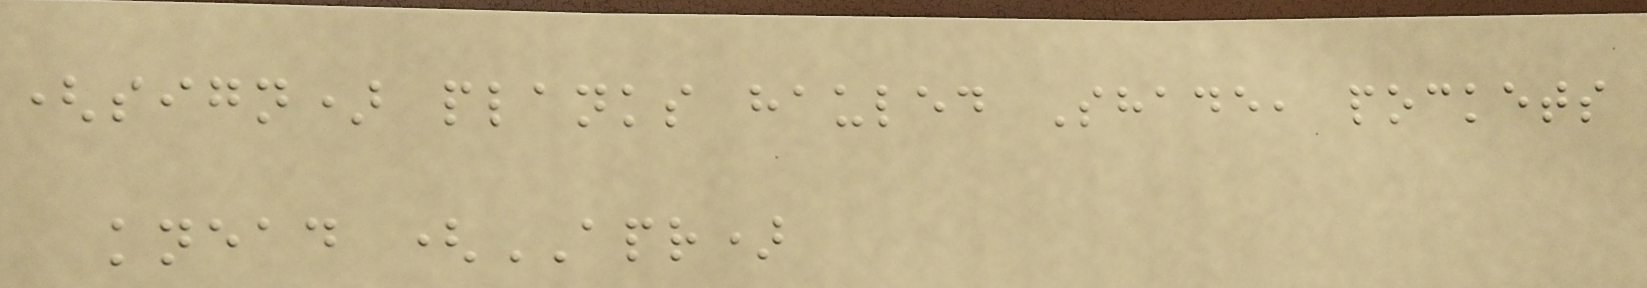(sign) planks hauled Shade, pockets
knead (APR)
